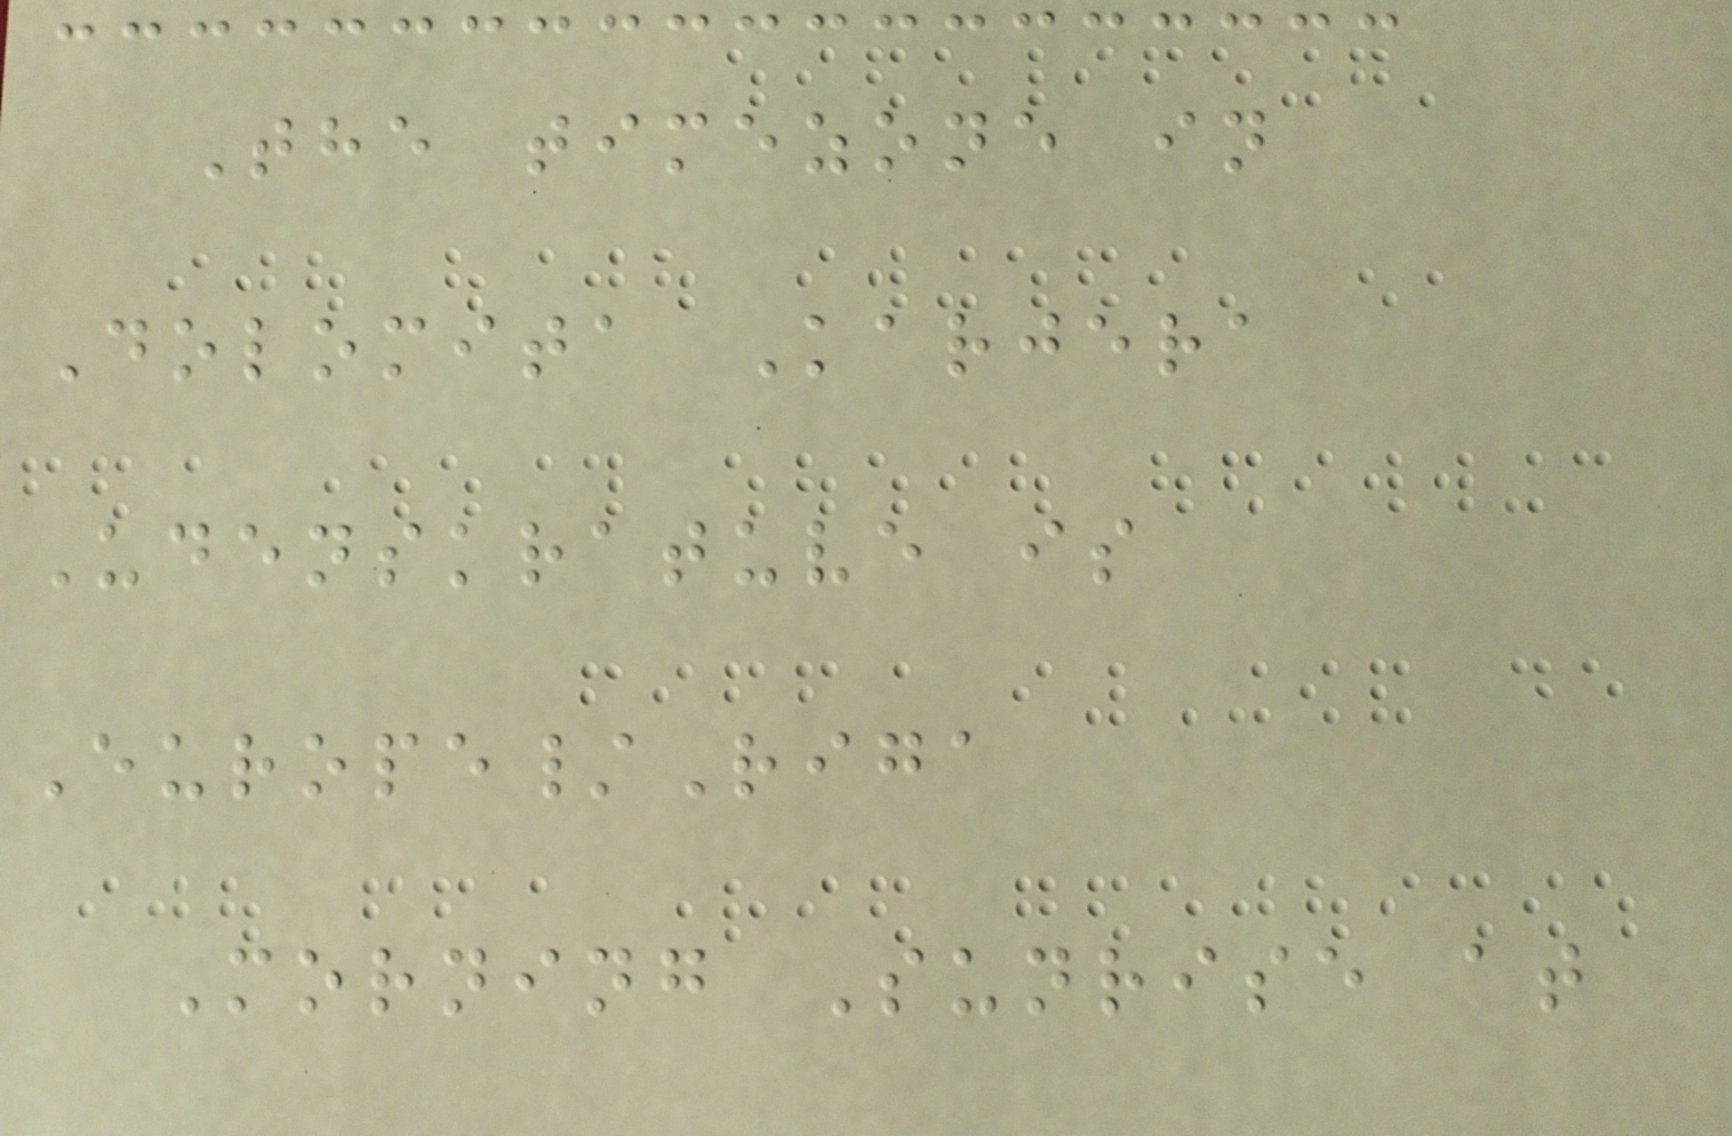The timezone in
Dolomita Karjera
Udenskratuve is
Europe/Riga
Morning Sunrise at
